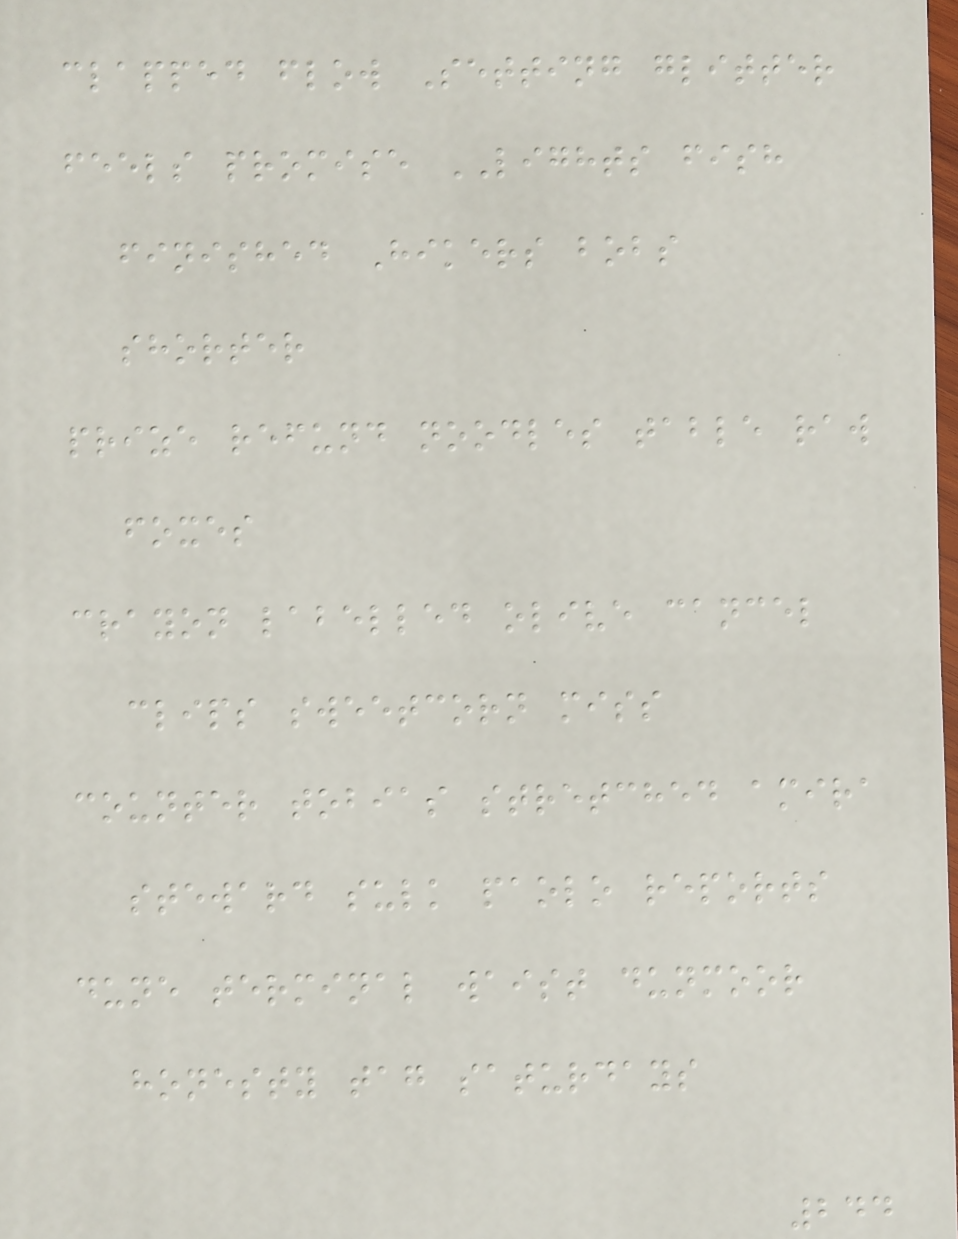clapped flow Setting glitter
feels promise LIGHTS fish
finished Hikers bobs
shorter
prize refund noodles table raw
foxes
crayon labelled olive cancel
clips sweetcorn miss
counter tobias stretched amira
steward sulk paolo reports
dune terminal waist dunmoor
honesty tag saturdays
244
